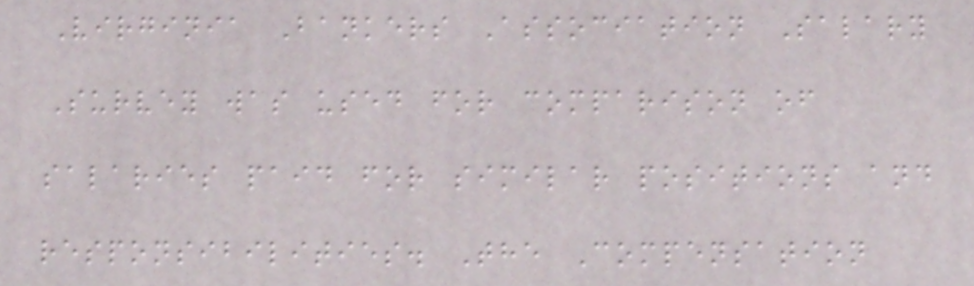Virginia Bankers Association Salary
Survey was used for comparison of
salaries paid for similar positions and
responsibilities. The Compensation
